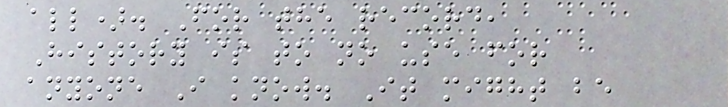all). For the record,
History is to no use for
anyone I know. It might be
